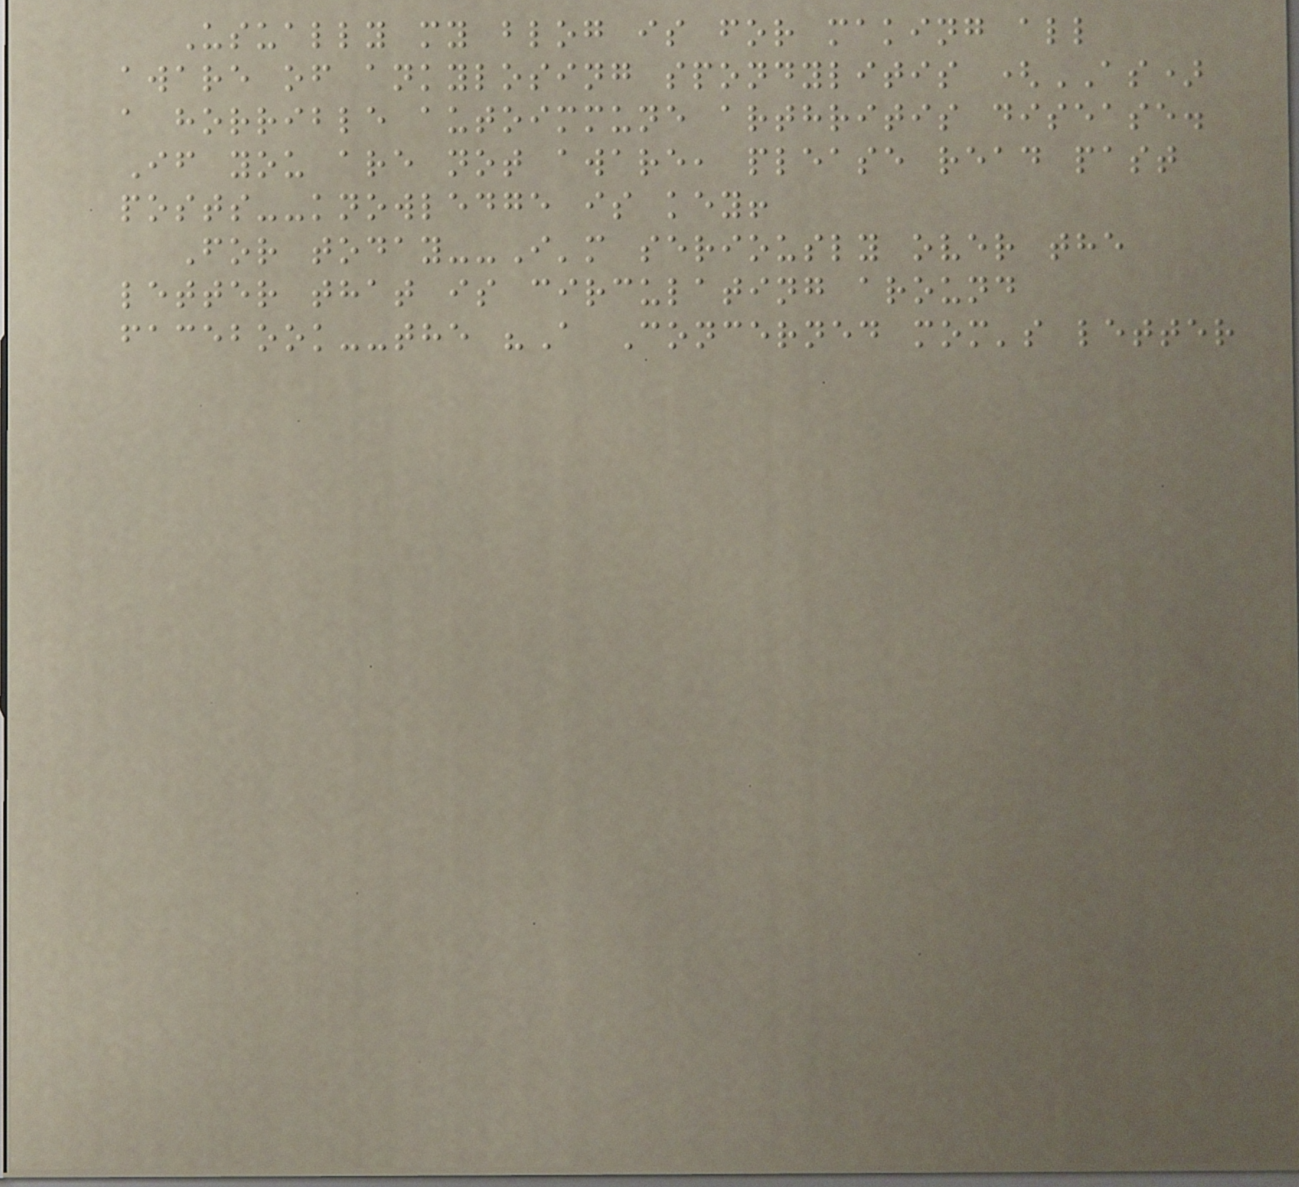Usually my blog is for making all
aware of ankylosing spondylitis (AS)
a horrible autoimmune arthritis disease.
If you are not aware, please read past
posts--knowledge is key!
For today--I'm seriously over the
letter that is circulating around
facebook--the "A Concerned mom's letter
